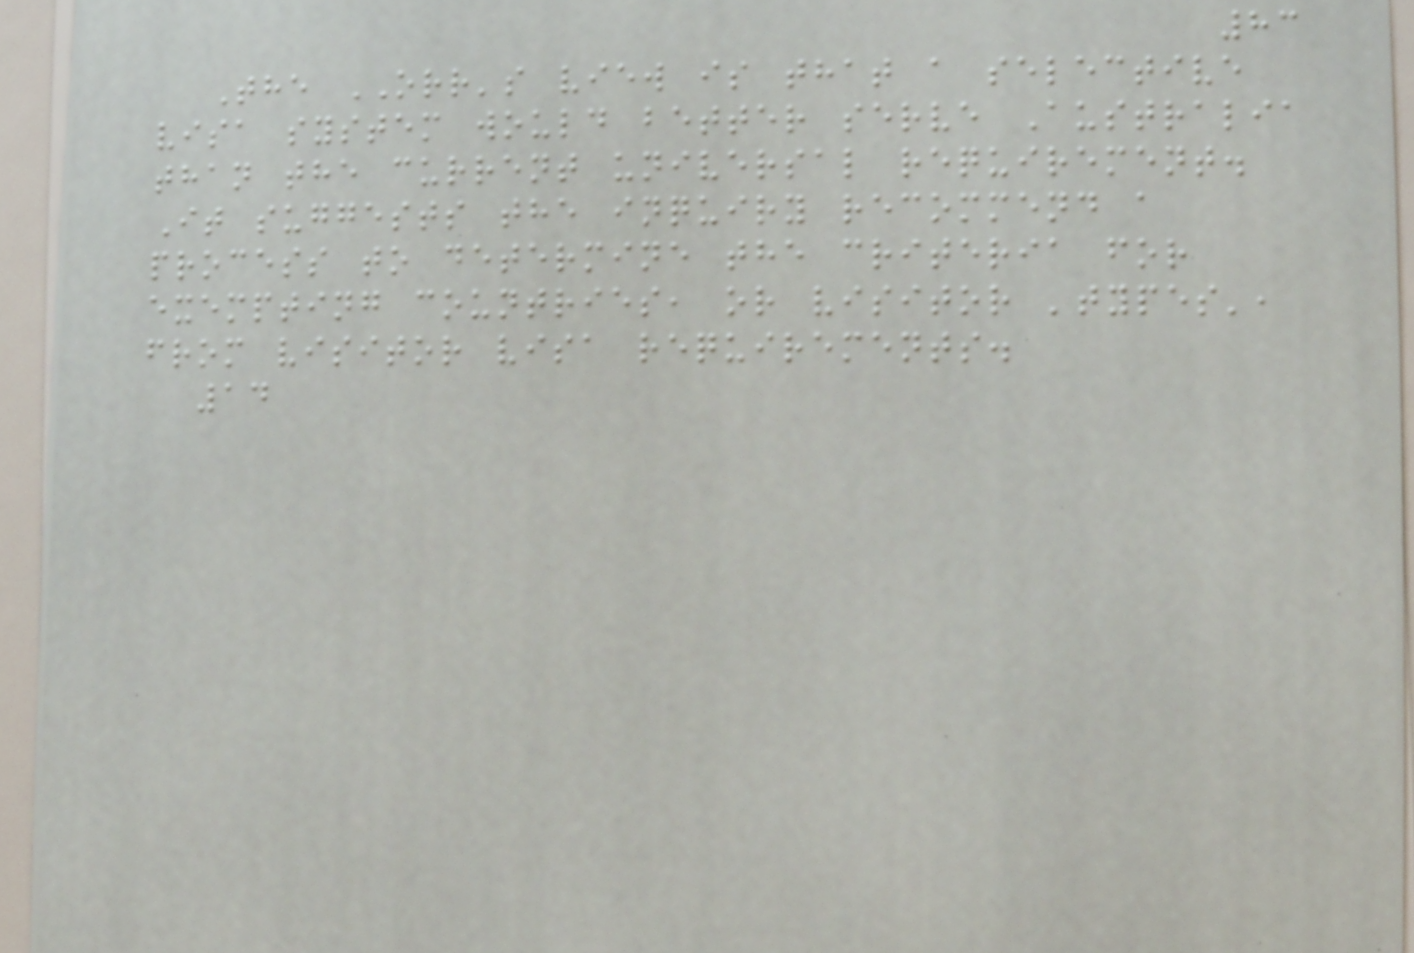83
The ORR's view is that a selective
visa system would better serve Australia
than the current universal requirement.
It suggests the inquiry recommend a
process to determine the criteria for
exempting countries, or visitor 'types',
from visitor visa requirements.
14
